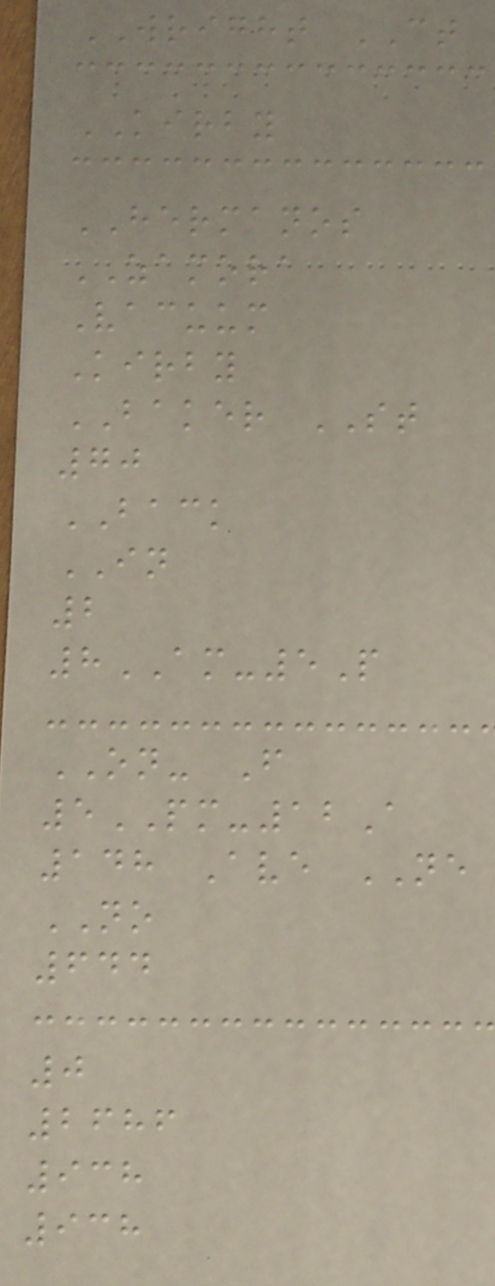WRIGHT CT
KIRBY
HERMANOS
ZAMORA
Vacuum
Kirby
BAKER ST
70
BACK
IN
2
8AM-5P
ON- F
5PM-12A
148 Ave NE
NO
644
0
2686
938
938
